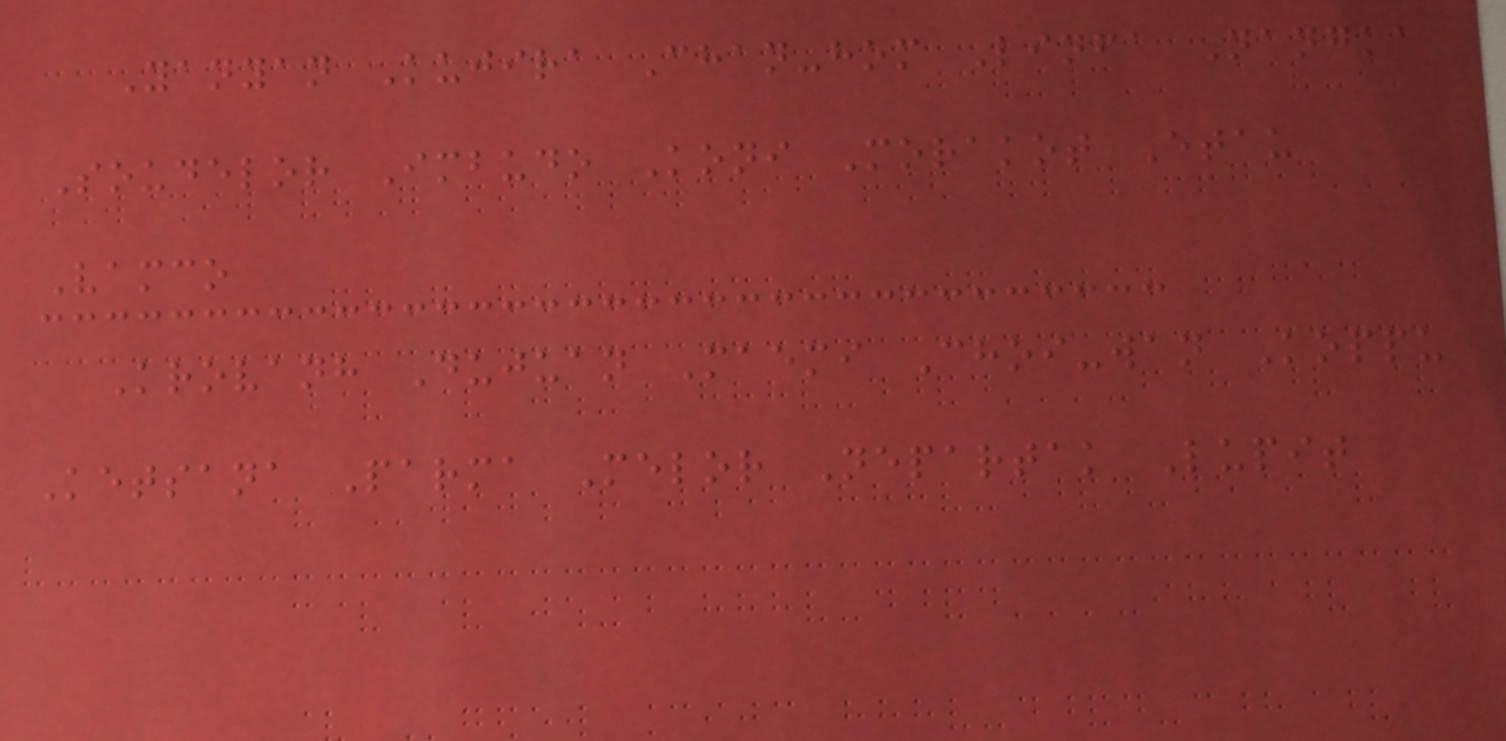Yanyan Kujira Chan-hom Linfa Nangka
Soudelor Imbudo Koni Morakot Etau
Vamco
Krovanh Dujuan Maemi Choi-wan Koppu
Ketsana Parma Melor Nepartak Lupit
